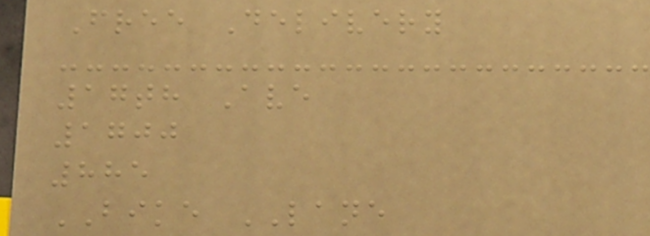Free Delivery
17th Ave
1700
885
BIKE LANE
